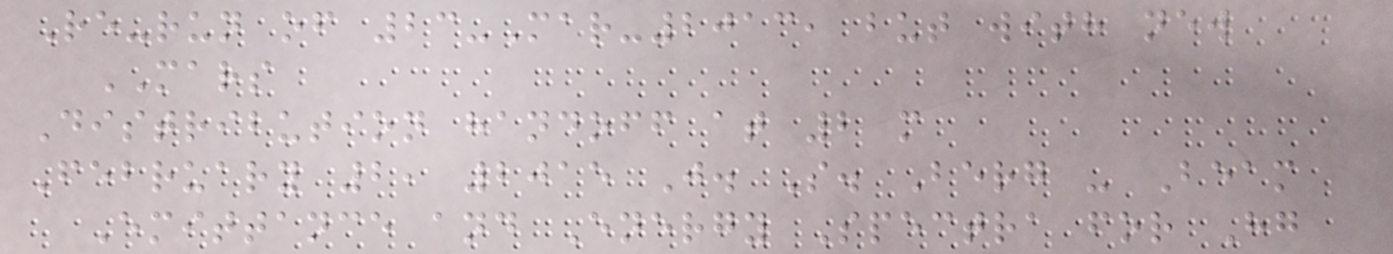Re-run of 23-Mar-2013, but with new
MARS
Distribution handoff at 2 m
February 2, 2015 J. S. Berg - Beam
Emittance and Energy Spectra for Hg
